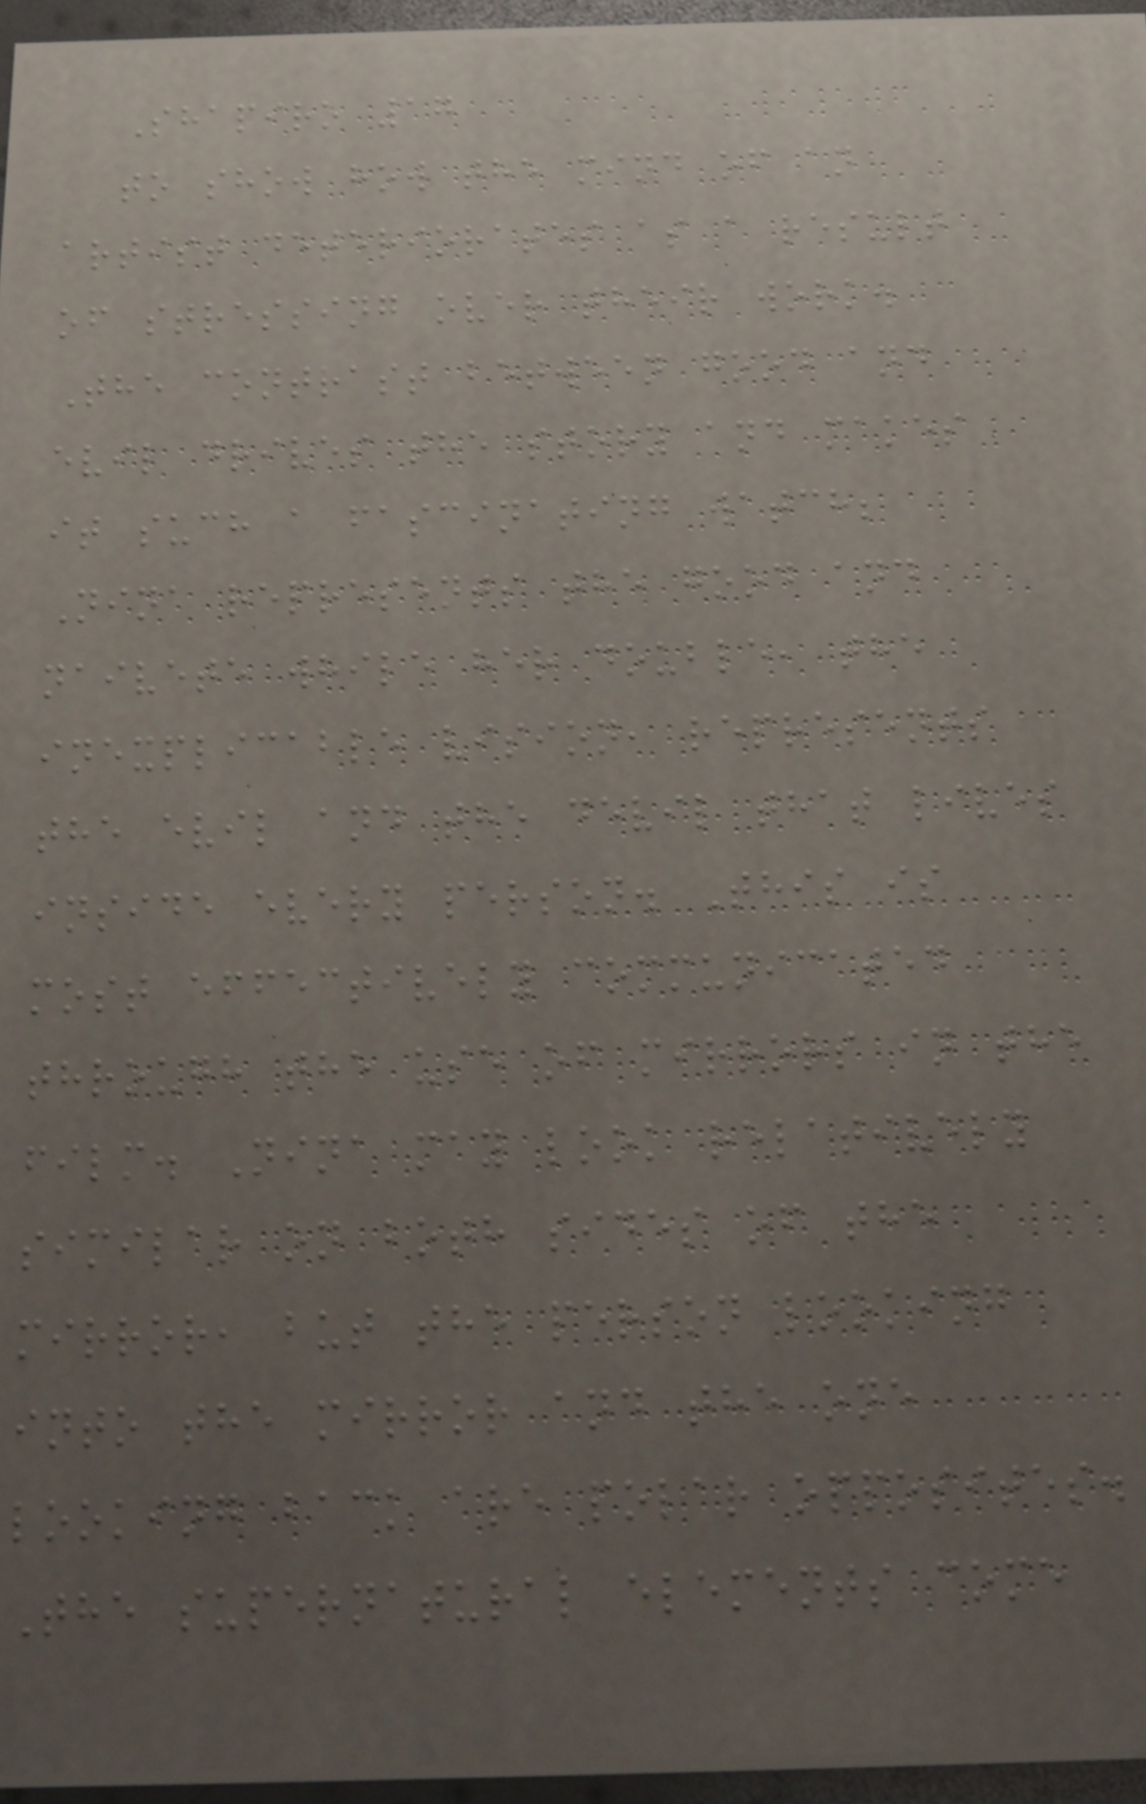Shapiro 17
to show how the mind of an
artist deteriorates as a result
of stressing over their work.
The contrast between good and
evil drives the story and makes
it such a fascinating watch;
Nina represents the good and
naivete while her double, the
inexplicable vision, represents
the evil and the devil that lives
inside every person. This is
most effectively communicated
through the use of mirrors in the
film. Nina may look relatively
similar on both sides of the
mirror, but the person looking
into the mirror and the one
looking back are polar opposites.
The supernatural elements come
